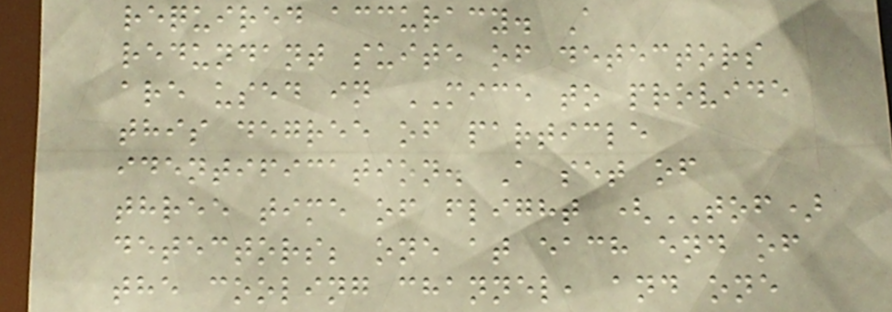required accuracy. A
redundant suite of detectors
are used in MICE to provide
this degree of particle
identification. A set of
three time of flight (TOF)
detectors; one at each end of
the cooling channel, and one
